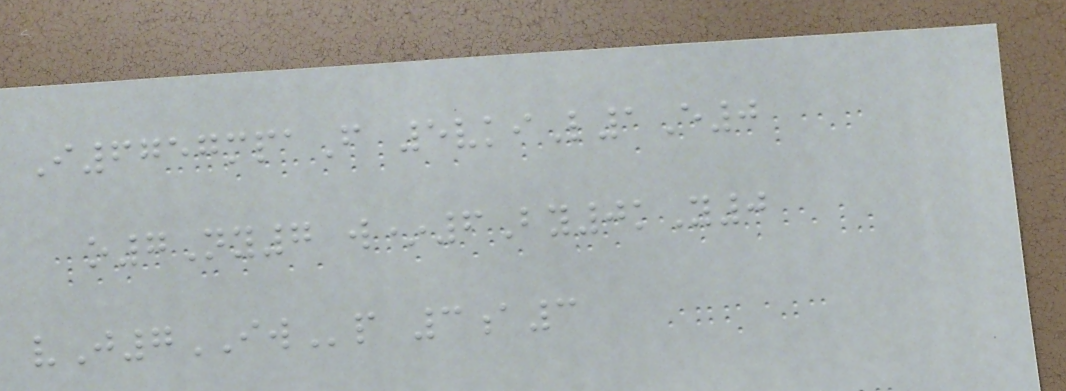I6757mpaF 5vkiL1E0
o7Ny7 w*6By0kY0
vJ7IWp 3a3
